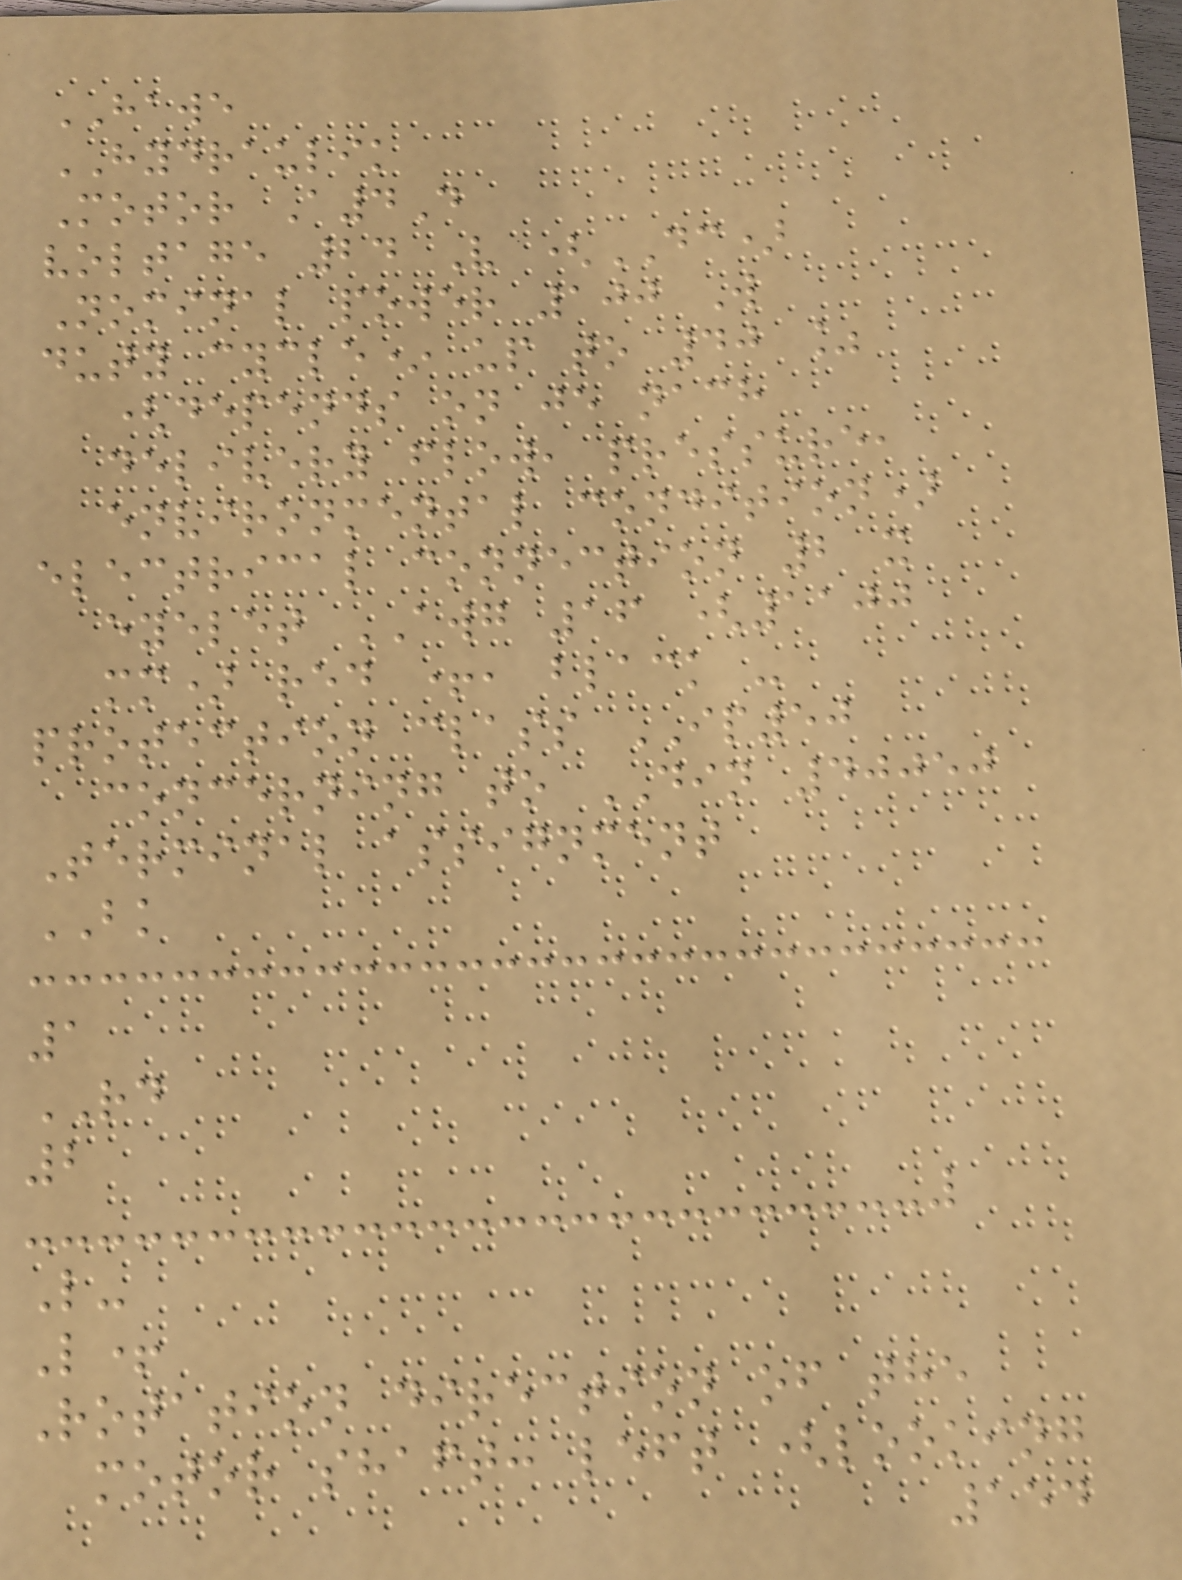HAWE
HYDRAULIK
Motor A4D
voltage 24 V (DC)
Nominal power 100 W
duty cycle* up to 40 %
(depends on je nach
delivery flow, pressure,
environmental condition)
electrical connection 2 x
eyelet AWG 16 (1100
mm) red +, black -
protection class IP50
concerning to DIN 40050
Terminal assignment
BK
1
RD
2
L-
L+
Rotation direction of the
motor shaft: left (looking
154
